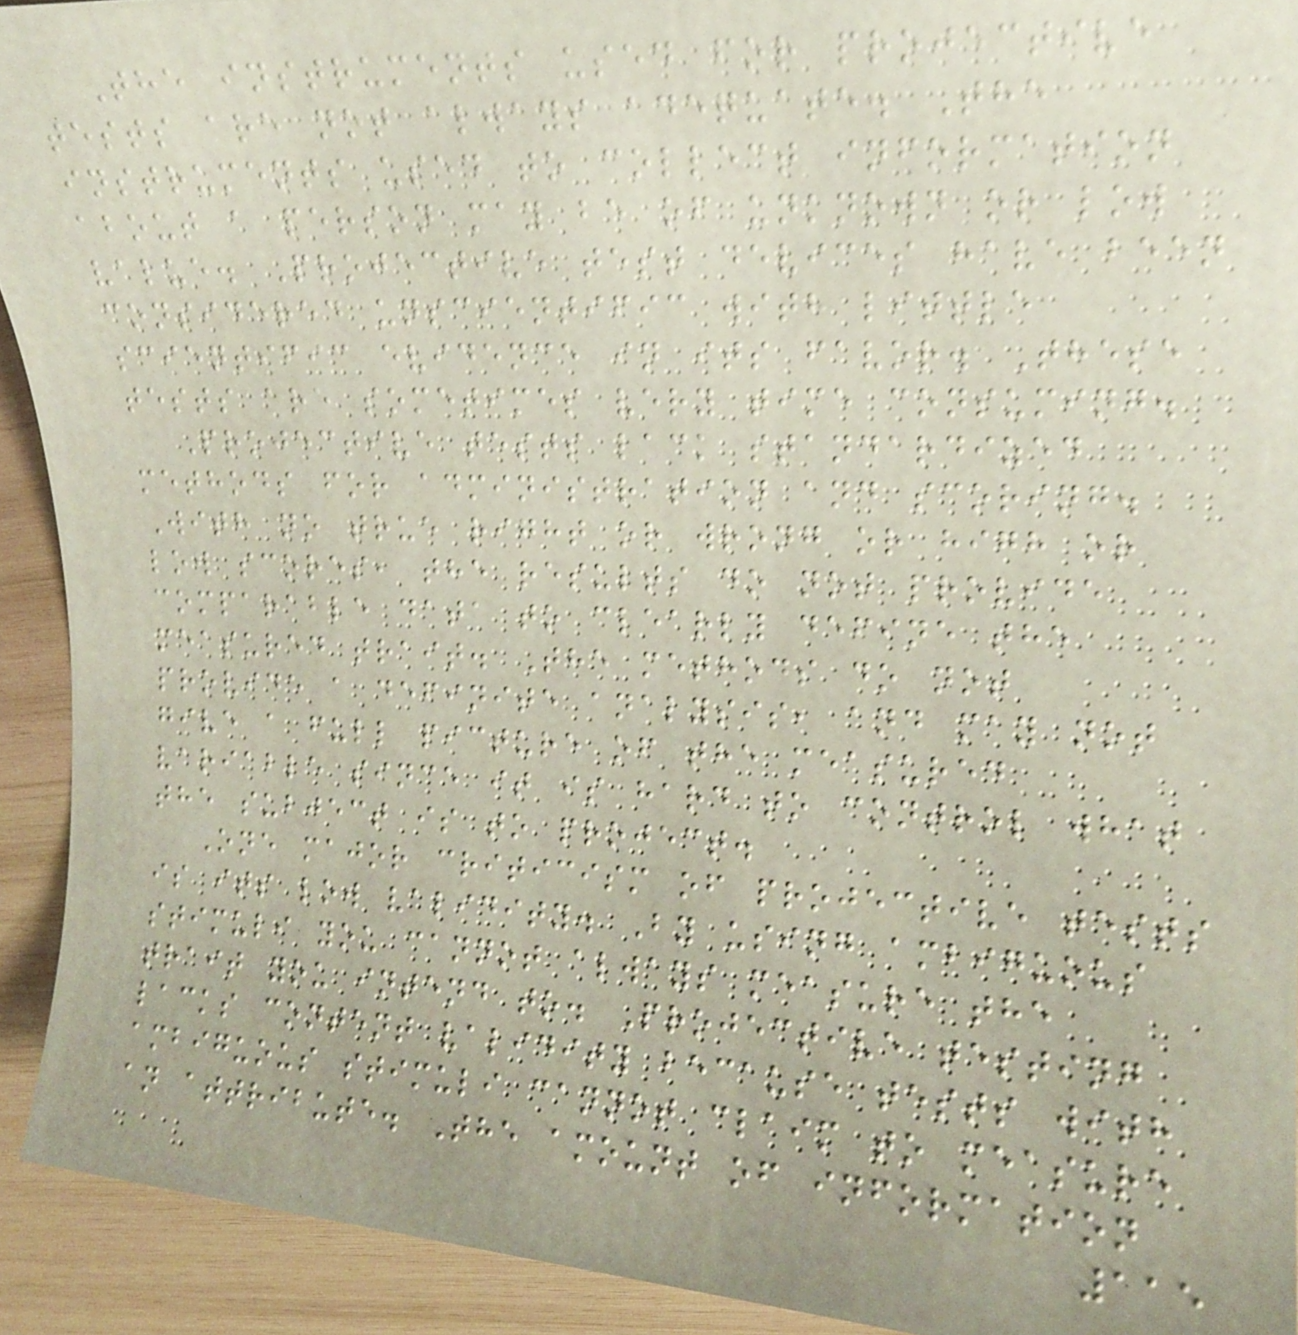The instruments used for projective
tests are not always adequate. The
instruments used to collect information
about a person may be of unknown or low
value. Projective test devices have been
considered unscientific with little
scientific evidence in its favor. These
tests are sometimes very time consuming.
Projective tests lack standardized
methods for administration and scoring.
With no true right or wrong or high or
low scores, the results do not provide
comparable data to clearly define the
measured trait. The methods do not
provide a definite analysis, and may not
give a full picture of the measured
variable since it is hard to control what
the subject is to project.
One major criticism of projective tests
is its low validity. By using ambiguous
stimuli you cannot always measure the
trait you intend to. Projective testing
lacks content validity because tests with
ambiguous stimuli cannot claim to measure
an attribute. The amount of information
115
